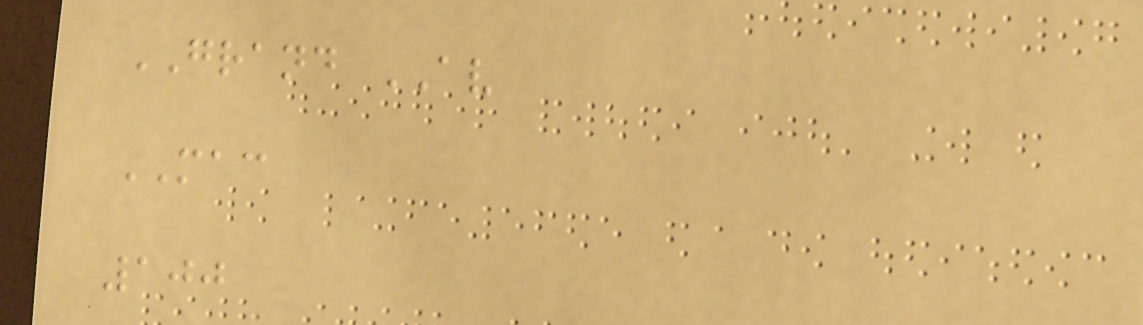GRAND AV
MAC
100
